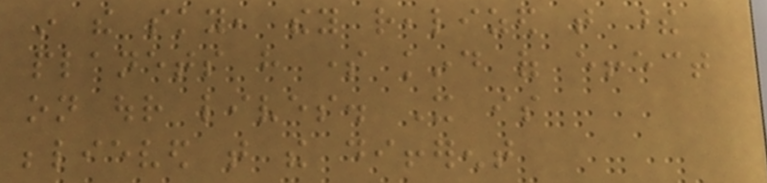in the sky, they realized that these
planets have some kind of effect
on our lives. It is
believed that the different
